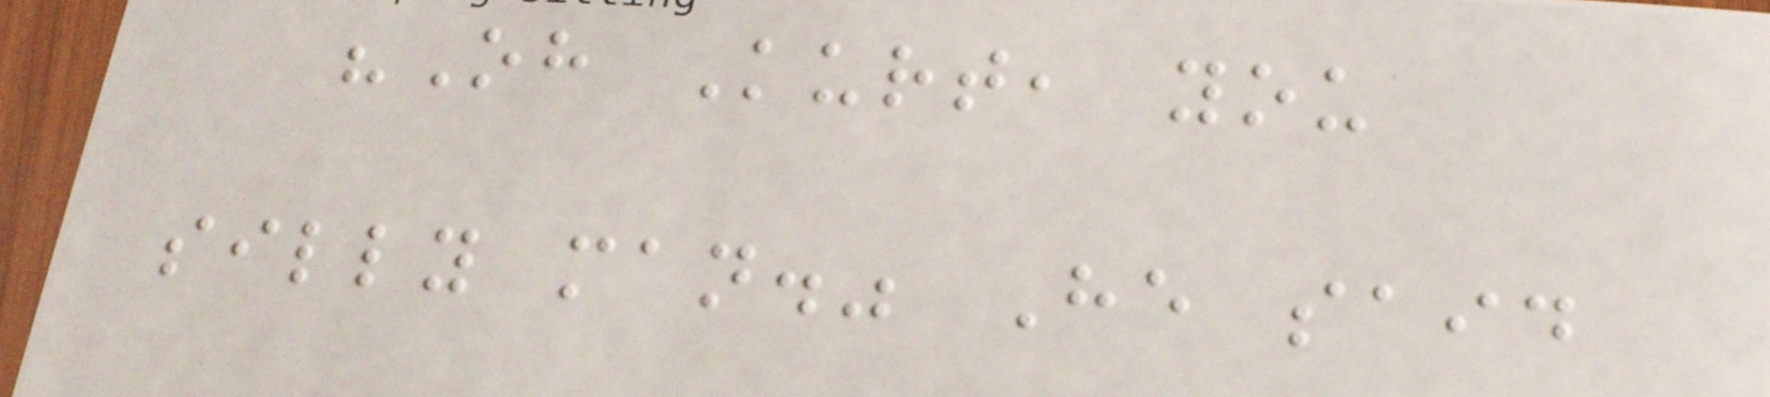"Oh Kurt, you
silly man." He said
